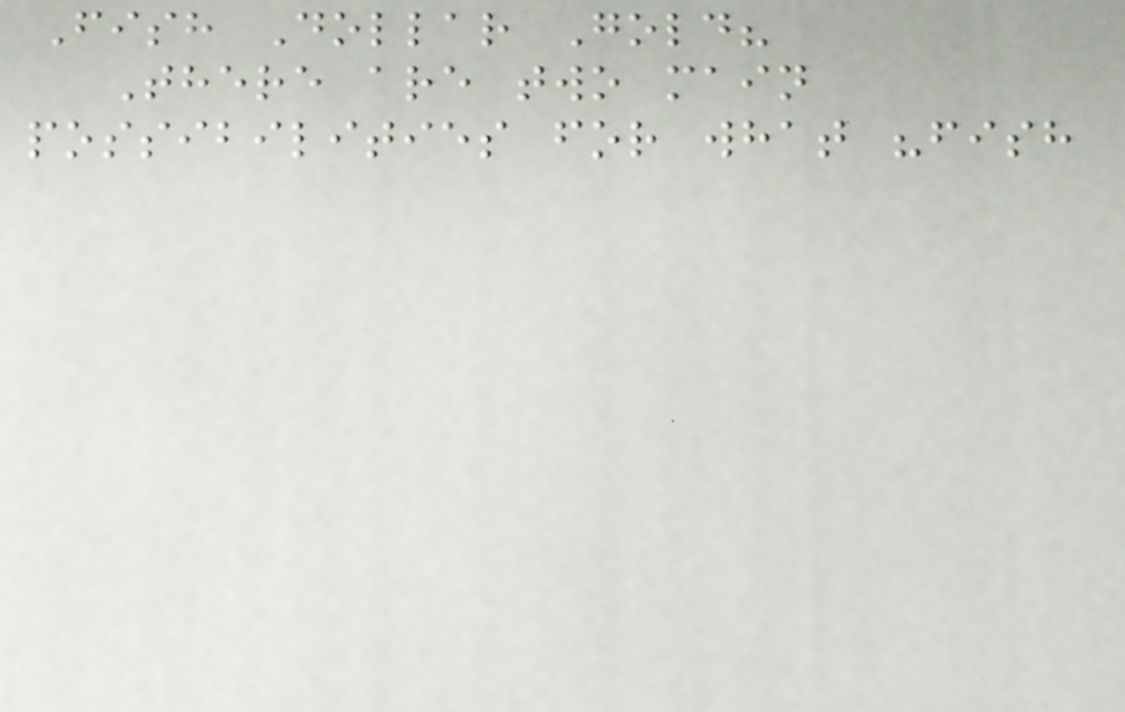Fish Dollar Gold?
There are two main
possibilities for what "fish
